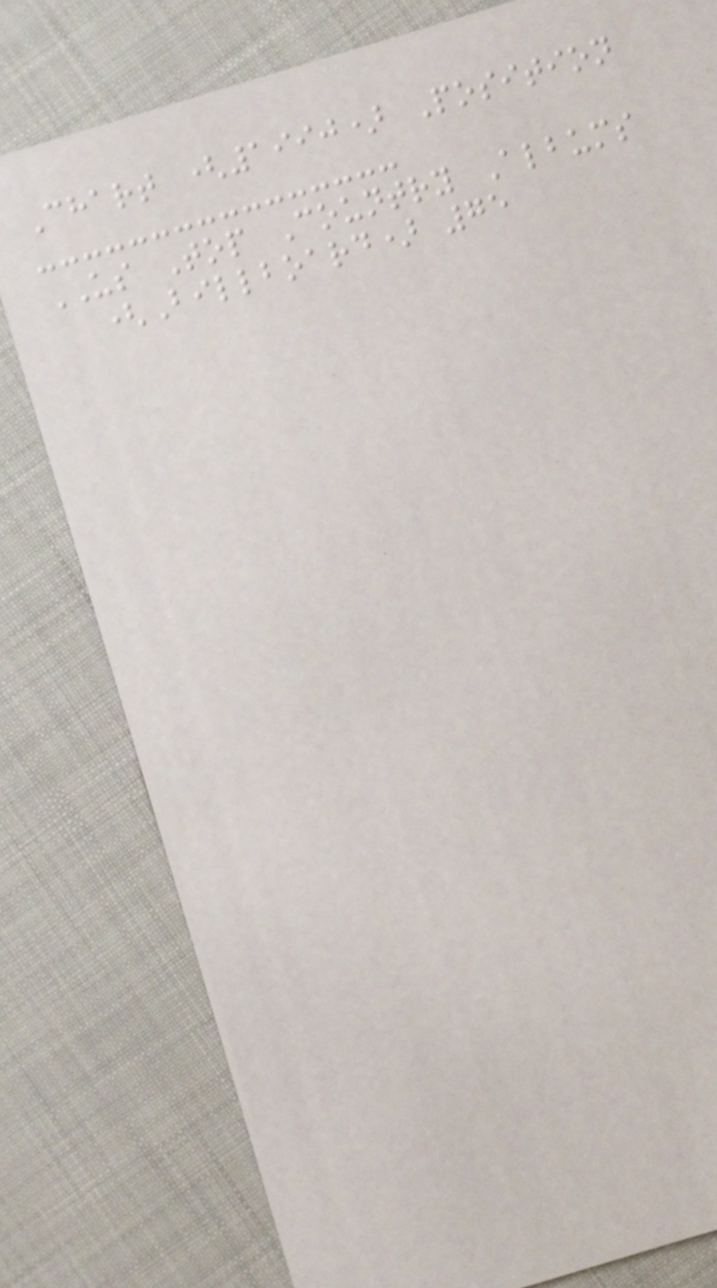Chart (1990) Position
US Top Country Albums
(Billboard) 75
